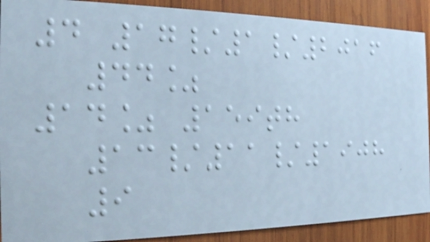4 17/1/2016
44%
14% 159th
13/11/1908
9
